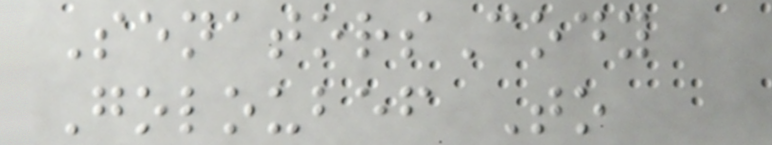SenatorsCody
Goloubef To
